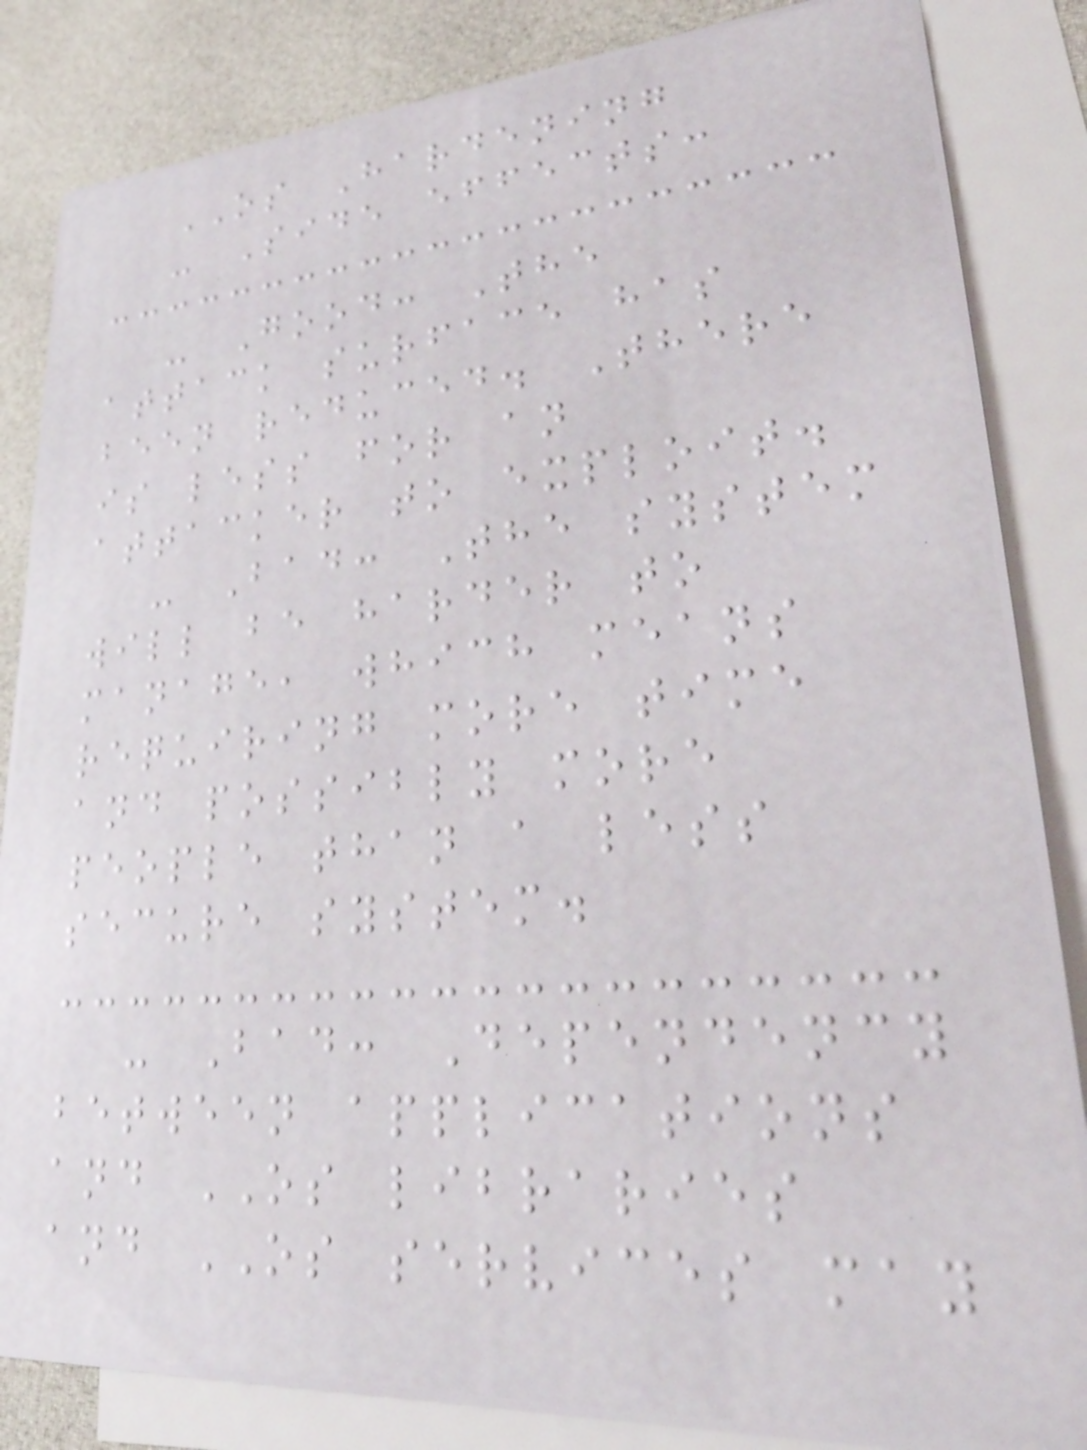OS Hardening
- Side effects:
- Good: The
attack surface has
been reduced. There
is less for an
attacker to exploit.
- Bad: The system
will be harder to
manage, which means
requiring more time
and possibly more
people than a less
secure system.
- Bad: Dependency
between applications
and OS libraries
and OS services may
